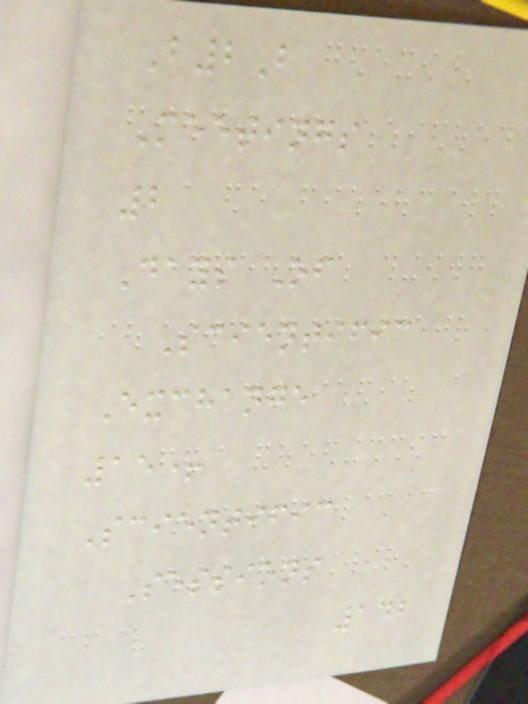B2B
Meetings
2
Days Of
Scientific
Exchange
15+
Scientific
Sessions
142
